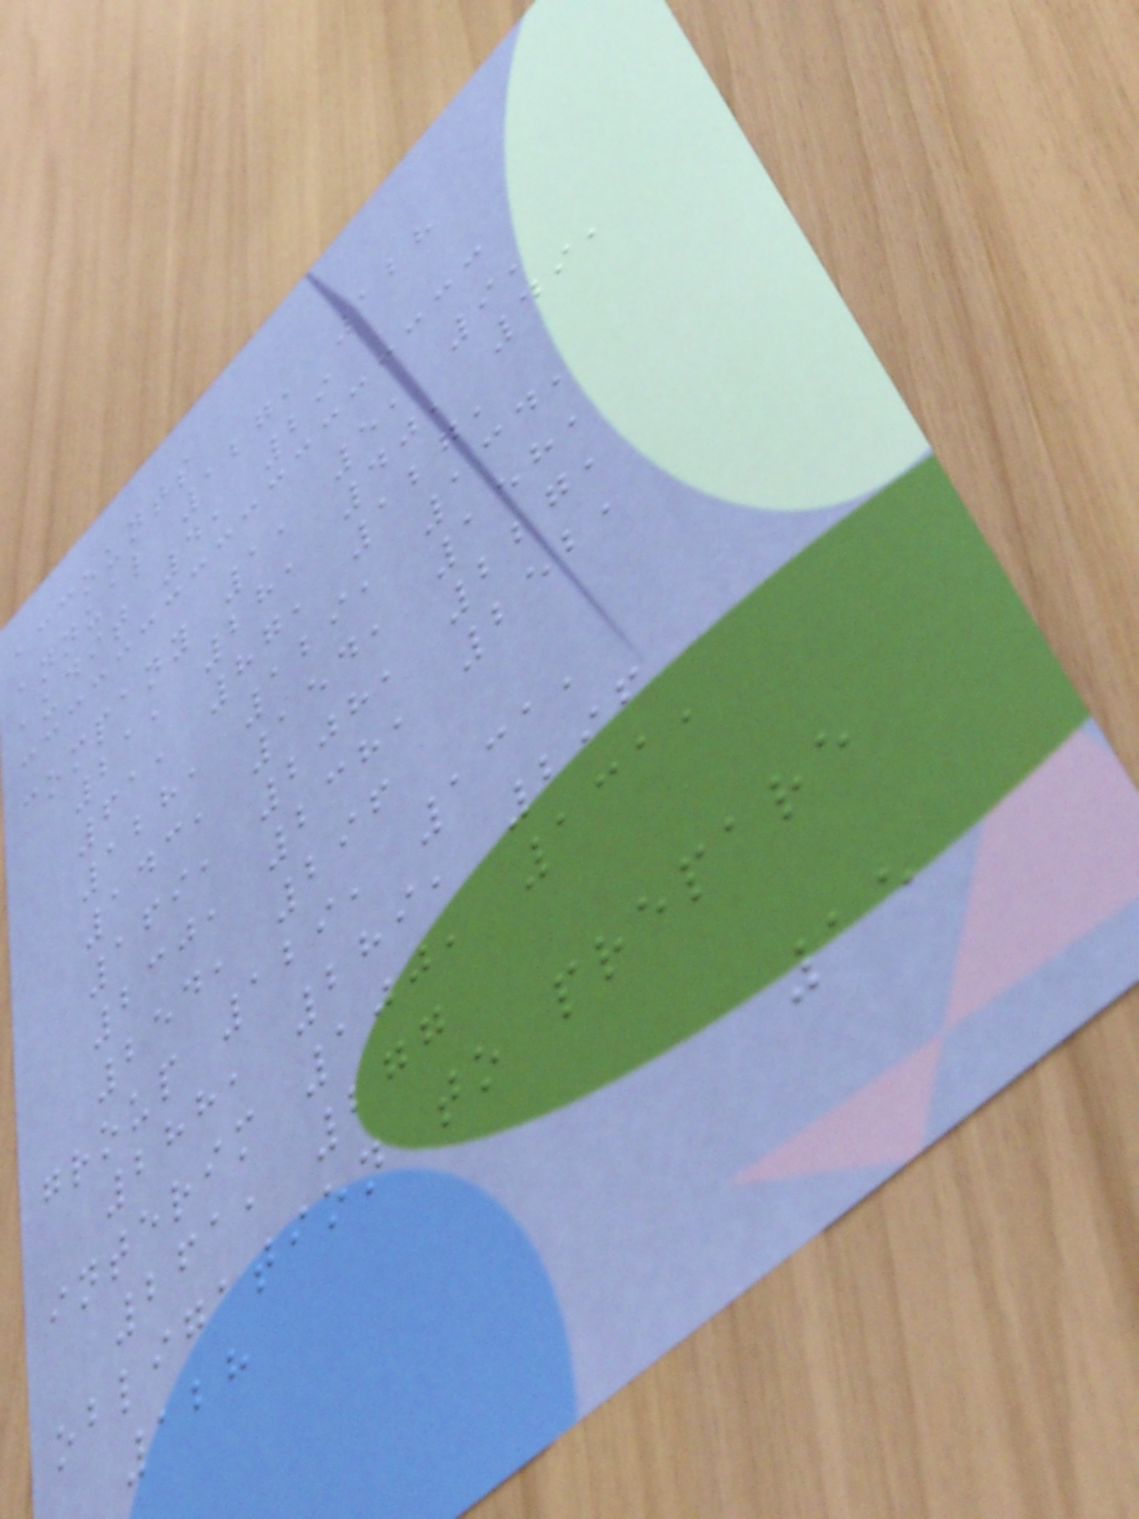accounts
annual 127, 128
audit 4, 29
company 1, 5, 9,
21, 28, 40, 49,
61, 87, 127,
128, 129, 134,
143, 154, 158,
169, 208, 227,
230, 238, 252,
254, 296
group 129, 131,
288, 289, 296
interim 100, 131,
261, 277
obligation to prepare
128
15
